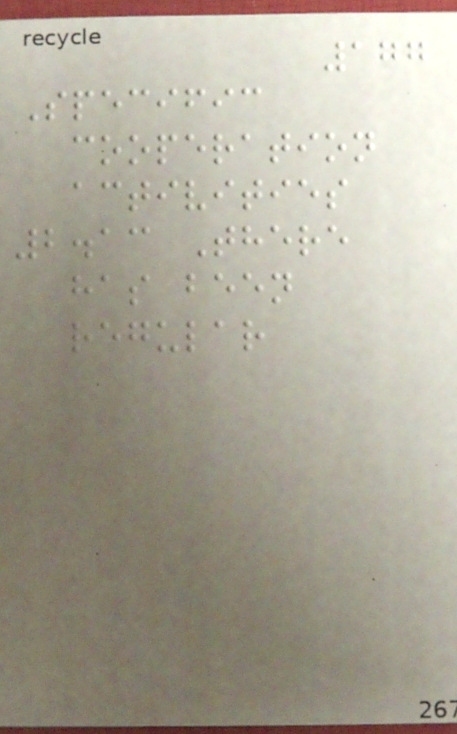177
Specific
cooperation
activities
2.13 There
has been
regular
